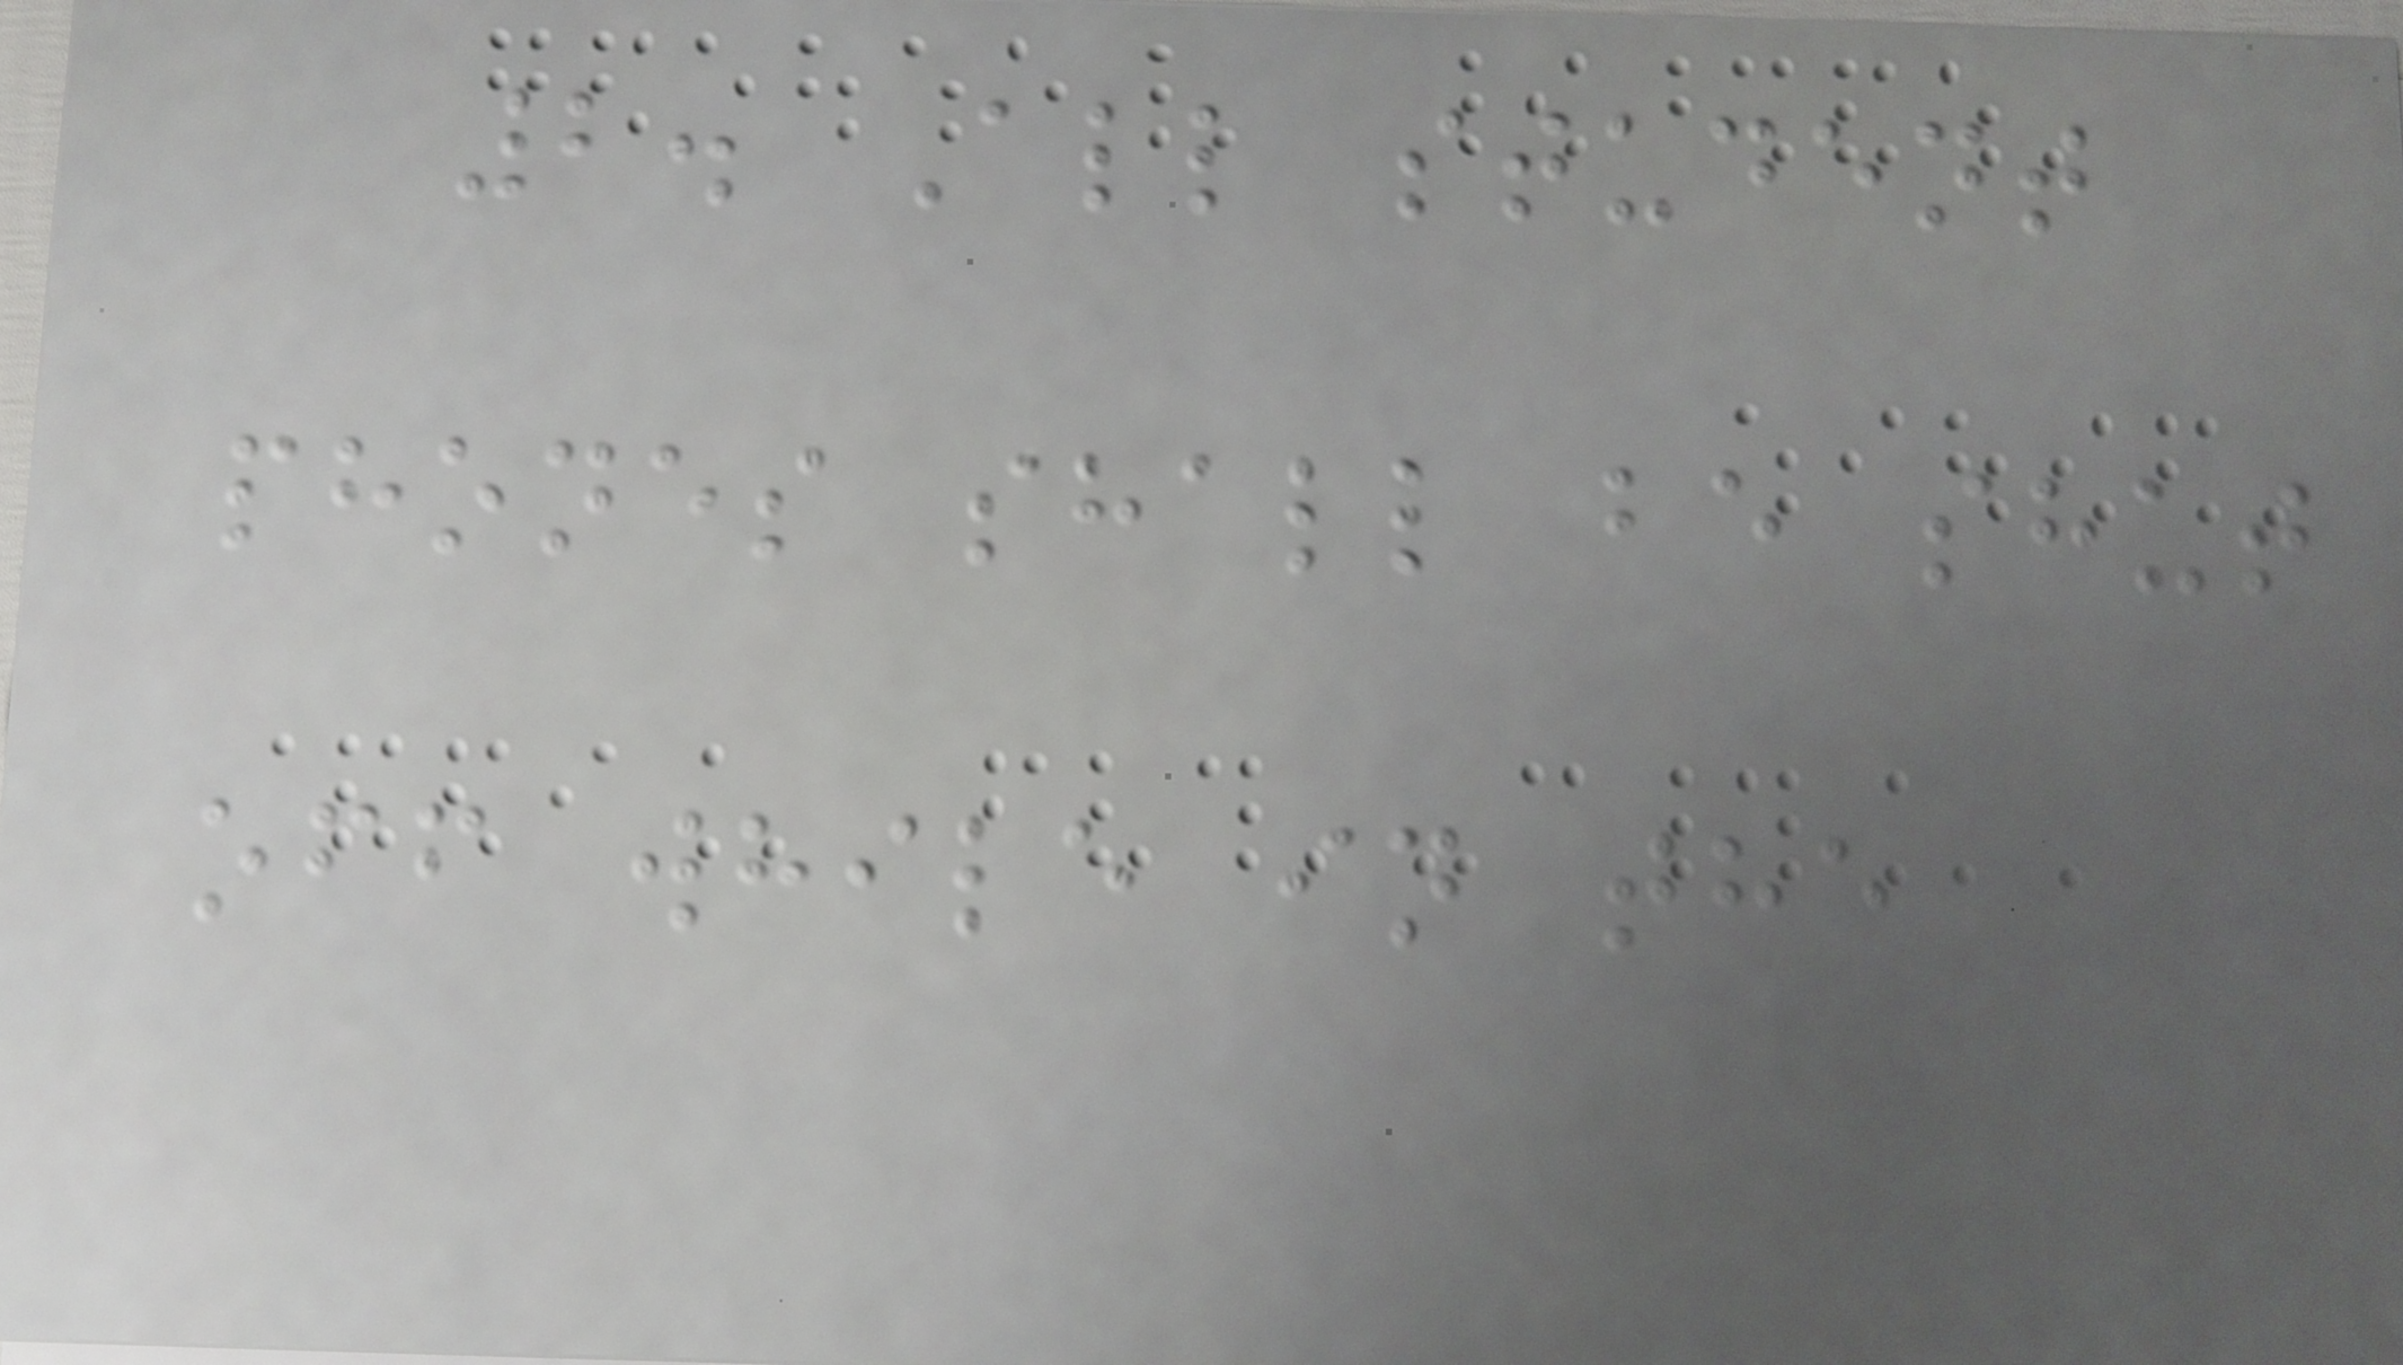2. All student
phones shall be shut
off while in the
